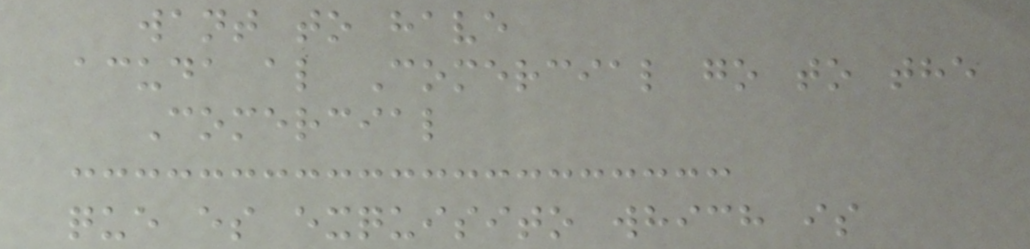want to have
acuda al Comercial go to the
Comercial
que es exquisito which is
